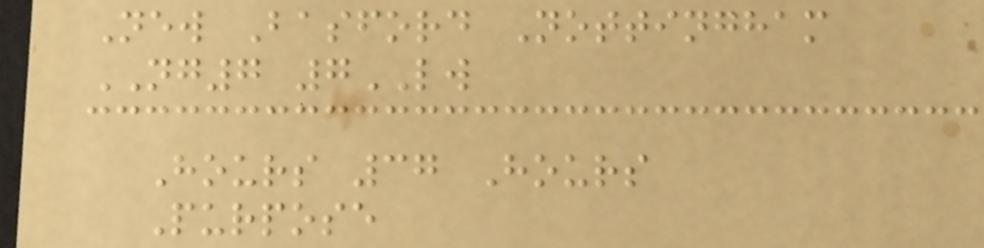New Basford Nottingham
NG7 7LW
Hours 37 Hours
Purpose
